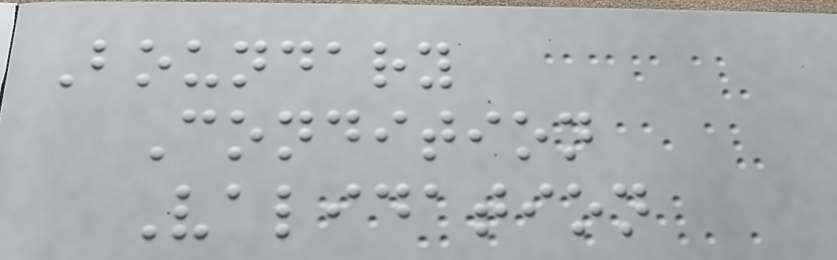Boundary
Condition
Validation
